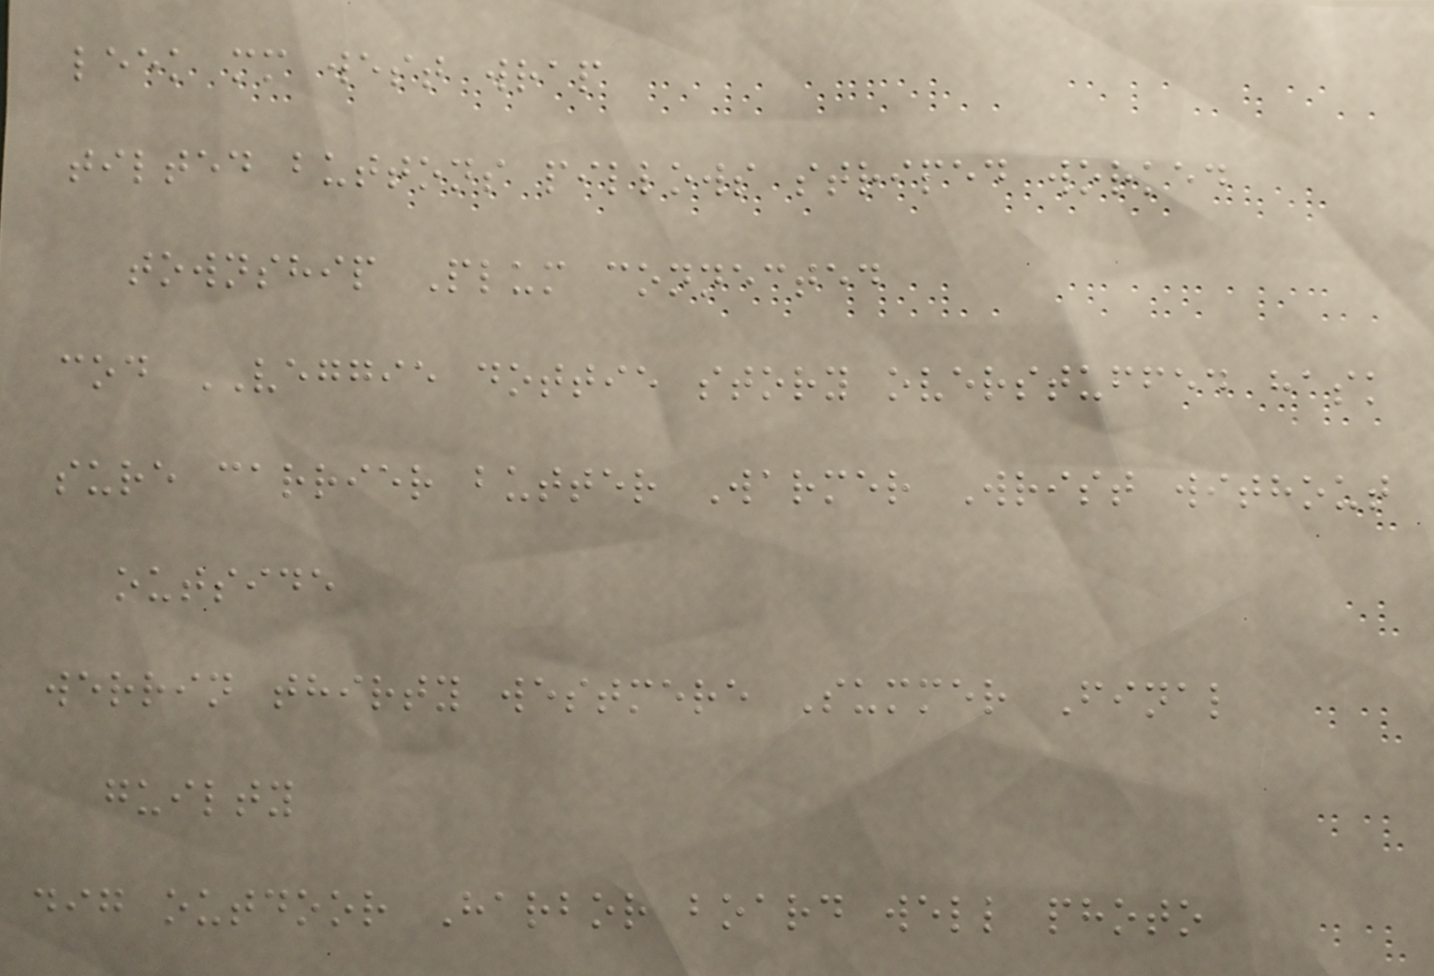leek mm west wrap
tilted buttons pillows striped worked
township Plum connected
cod VEGGIE dottie story overstuffed hask
sure carrier butter Warmer Wrist without
outside
werrin thirty westmere Summer Final
guilty
dig outdoor Harbor board well photo
